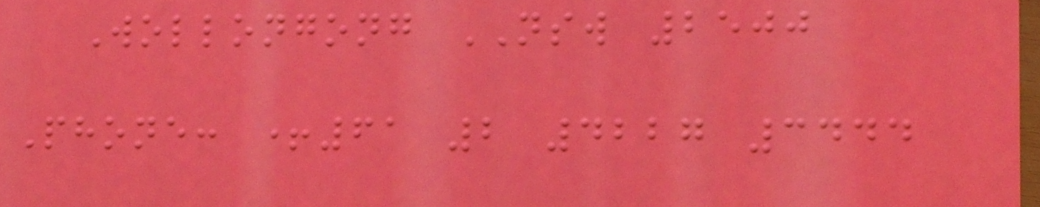Wollongong NSW 2500
Phone: +61 2 4227 3444
